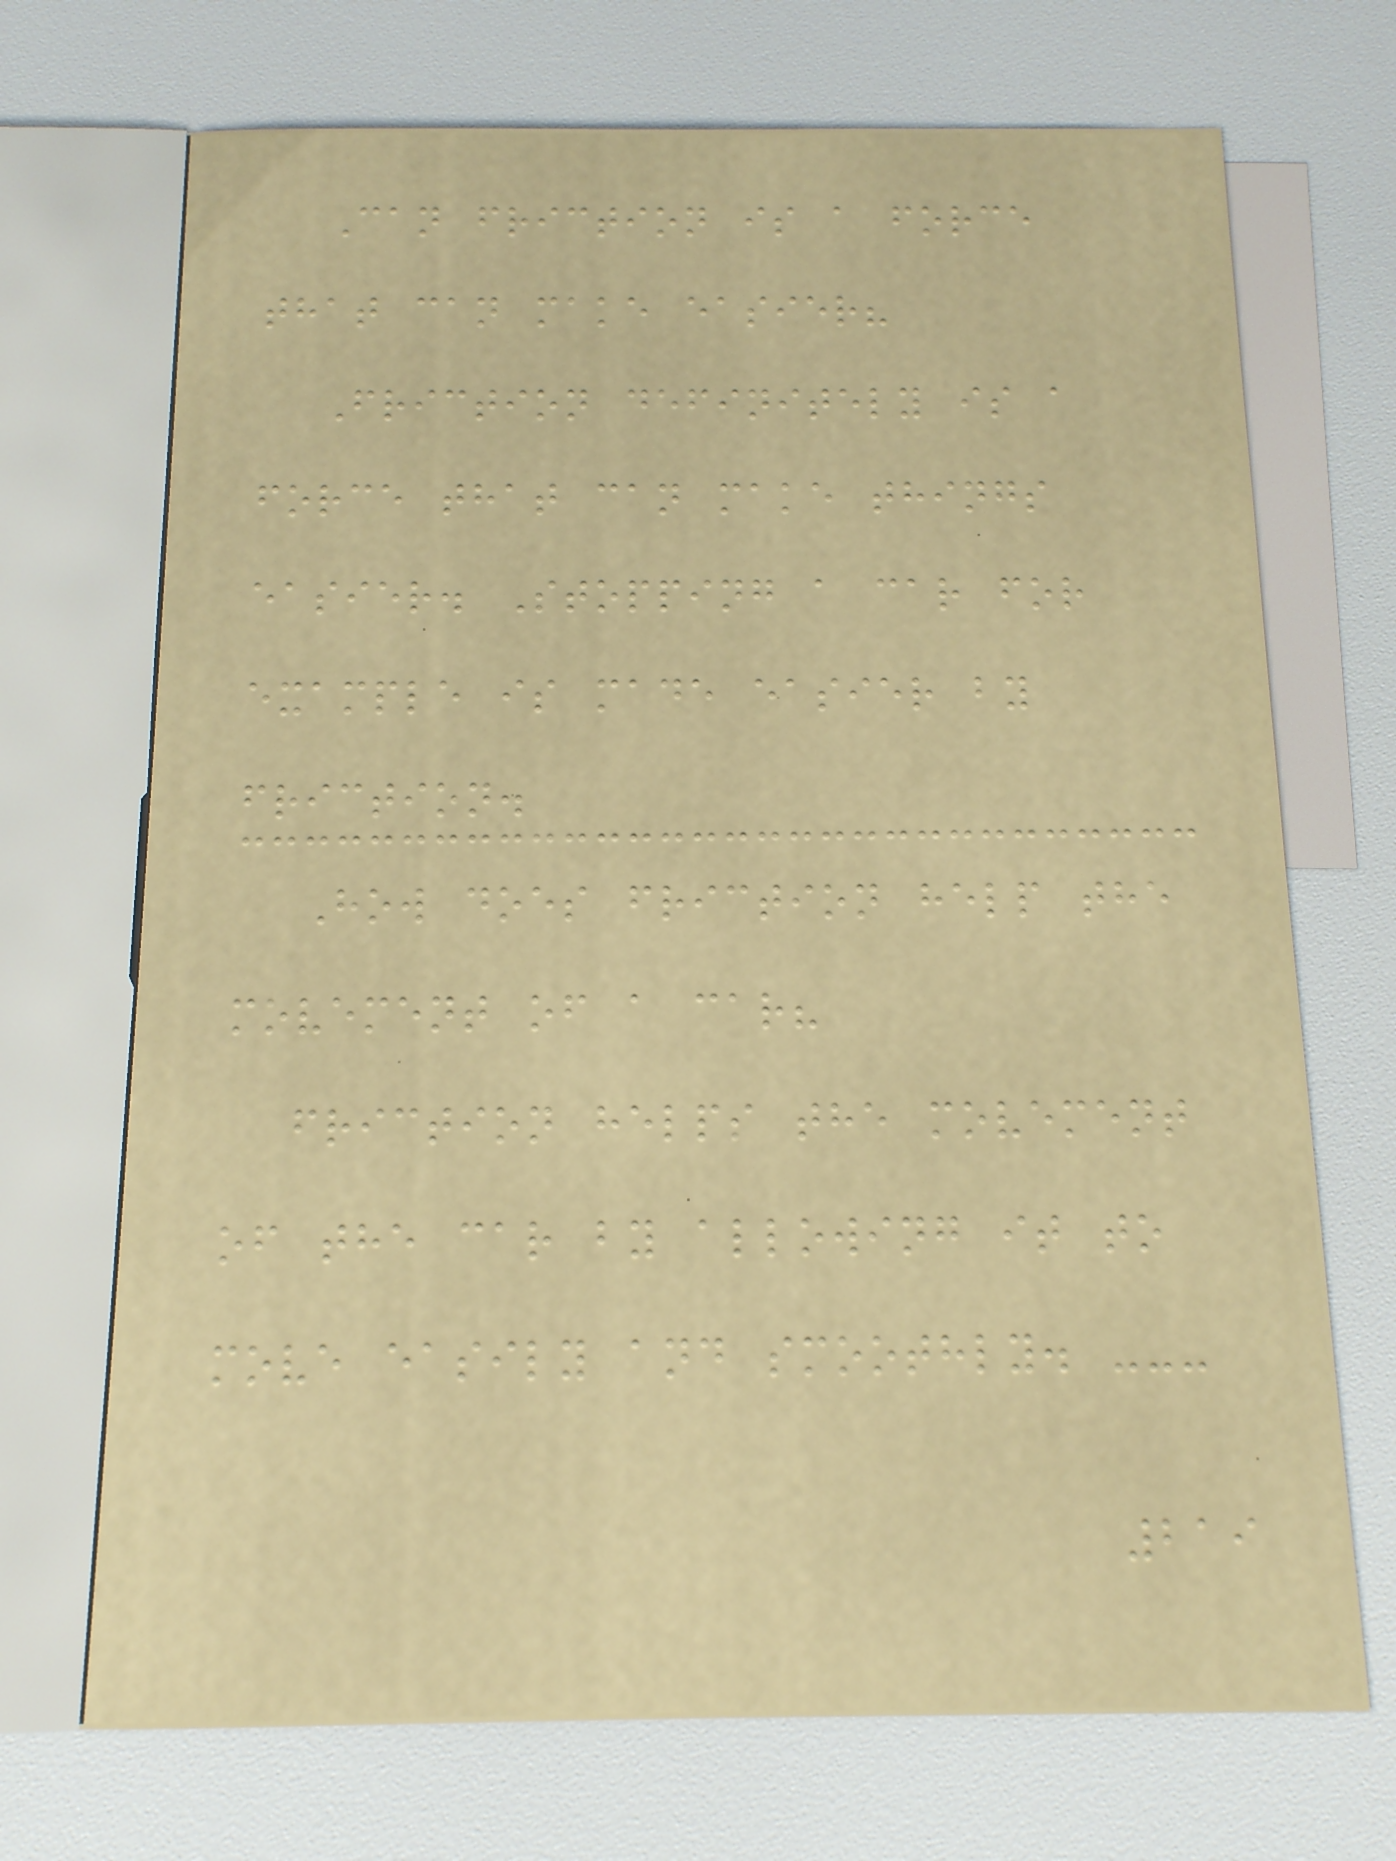Can friction is a force
that can make easier?
Friction definitely is a
force that can make things
easier. Stopping a car for
example is made easier by
friction.
How does friction help the
movement of a car?
friction helps the movement
of the car by allowing it to
move easily and smoothly. ---
219
